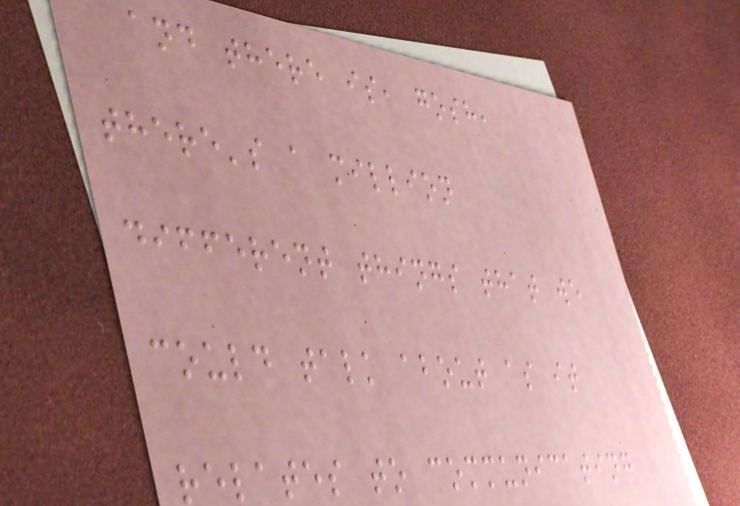and there is, gosh,
there's a million
different things that we
could talk about as it
relates to communicating
